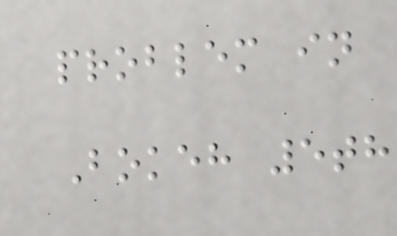problem in
Bokeh 5th
